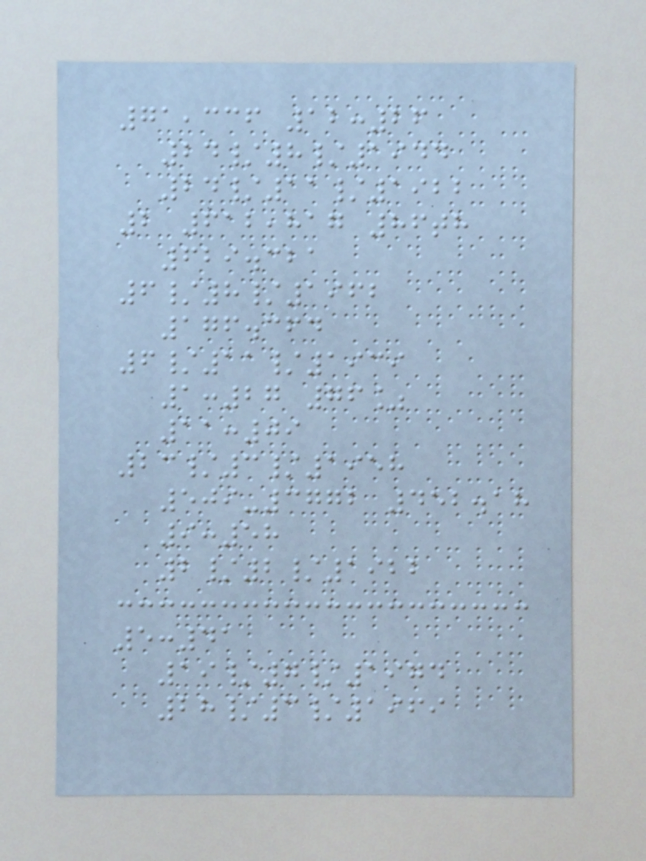71,336 12:26
24/8/1944
24/11/1922
2 612,817 86th
629.321
6/8/1962
176.364
6/11/1939
1:27 76%
11:09
23/3/1958
509-3772 452.18
9:58
2/2/1922
5:41
19/7/1974
28/3/1969
